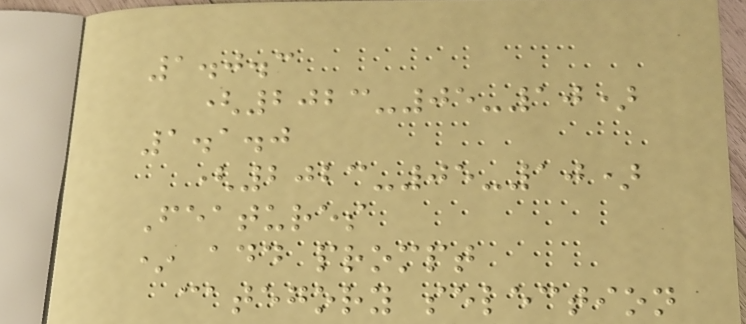1.0.3
(2023-05-10)
1.1.0
(2023-05-10)
Features
* add prompt
category selection
